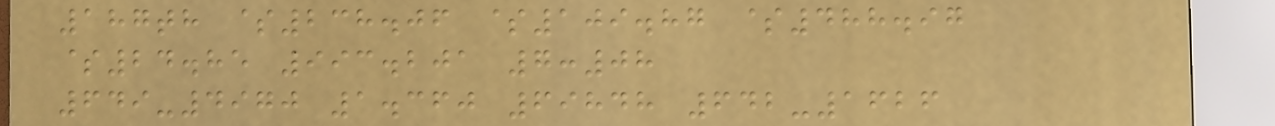187th $238.06 $109.87 $488.97
$24.85 993.201 7:08
649-4970 1.360 69848 642-1626
